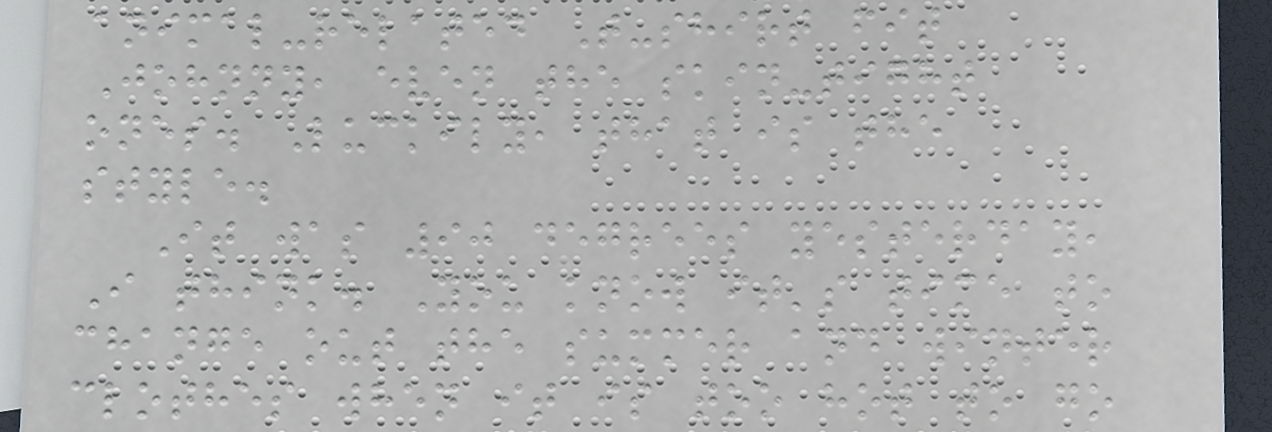animal-related T-shirt fit
Johnny, even the skin-tight
ones. Luckily, that is the
style.
It was 90 degrees yesterday,
I think. You know it's time to
change out the summer and winter
clothes when it is too hot to go
